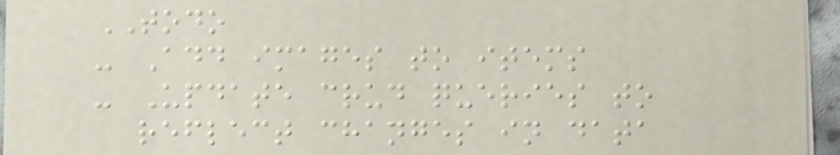TODO
- Add images to items
- Update crud queries to
reflect changes in data
